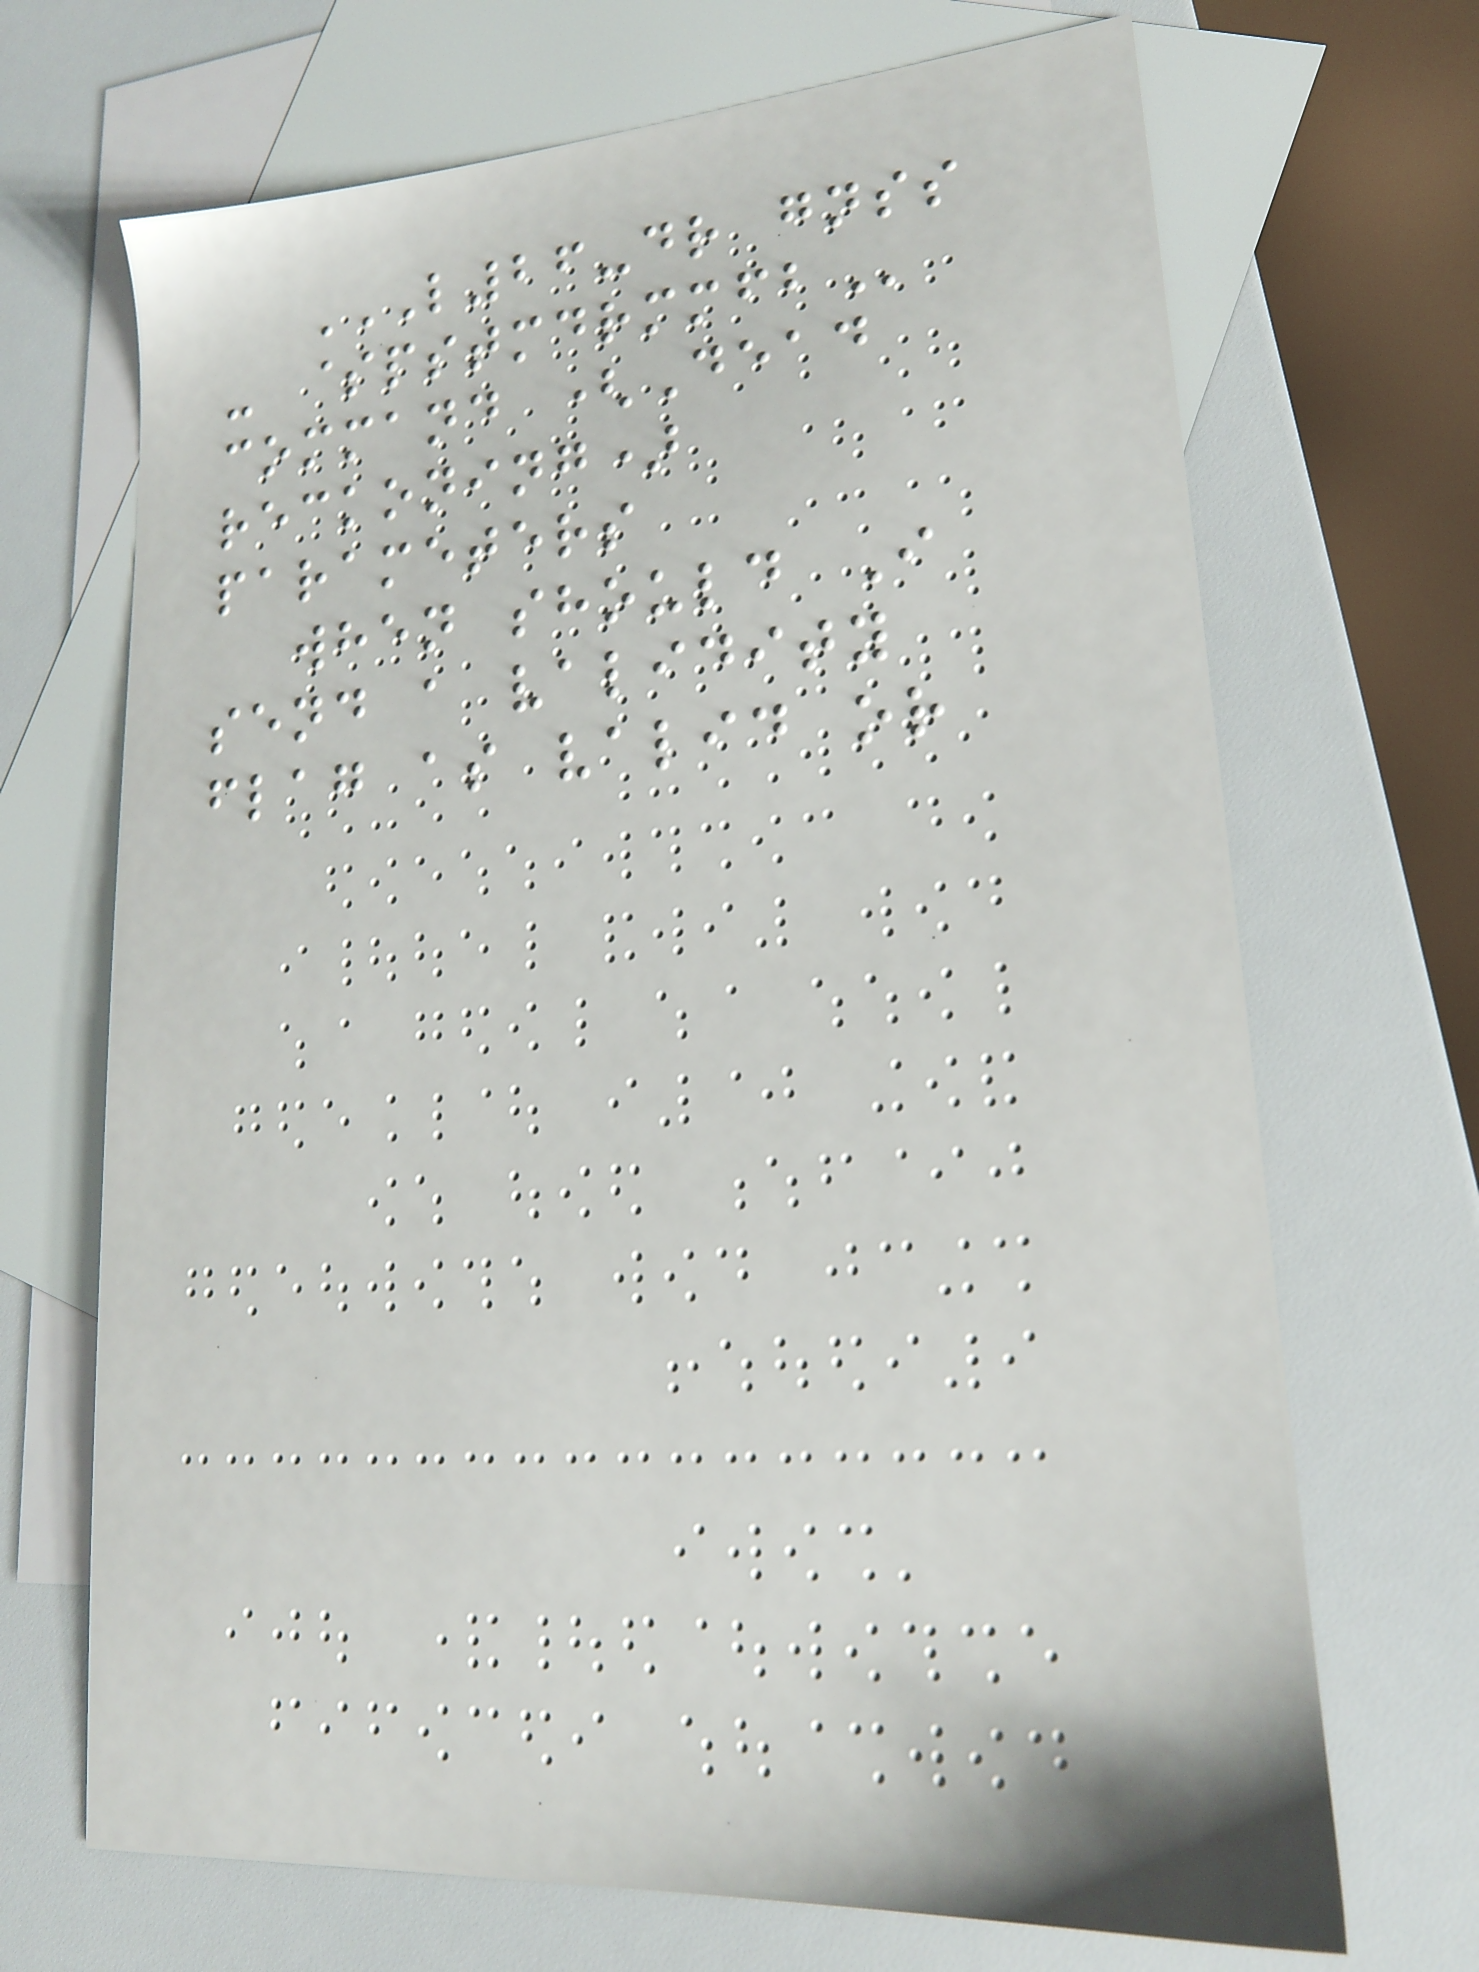L26-DR GNSS
- $PSTMDRMMFB
command (Dead
reckoning)
parameters
when should I
send a validity
flag as valid or
